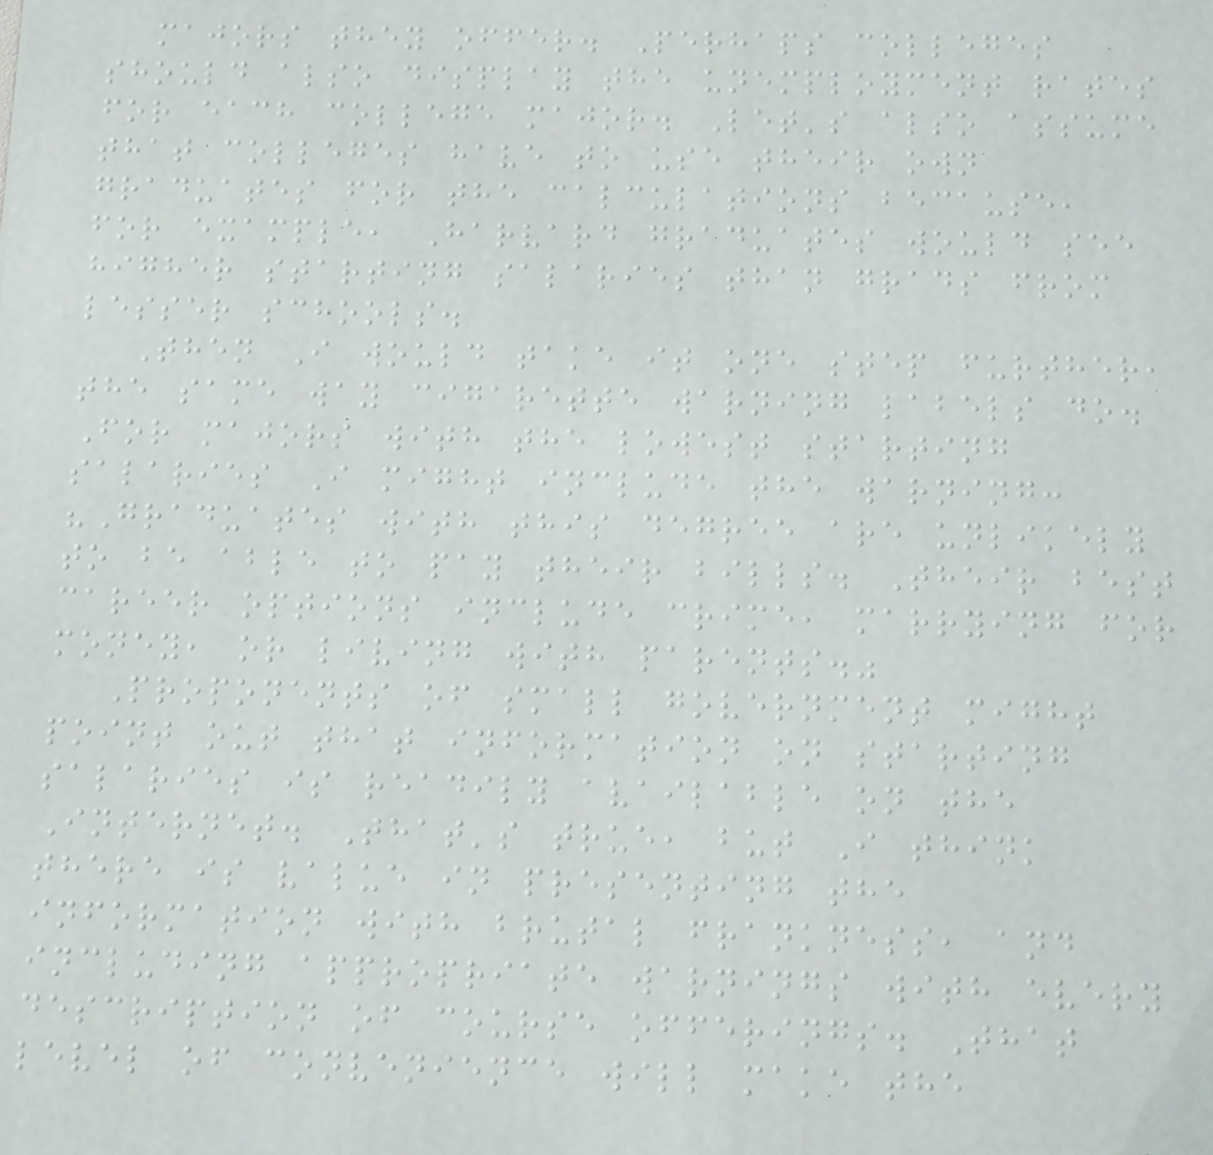majors they offer. Perhaps colleges
should also display the unemployment rates
for each college major. Let's also assume
that colleges have to use their own
graduates for the calculations because,
for example, Harvard graduates would see
higher starting salaries than grads from
lesser schools.
Then I would take it one step further,
the same way cigarette warning labels do.
For majors with the lowest starting
salaries I might include the warning:
"Graduates with this degree are unlikely
to be able to pay their bills. Their best
career options include crime, marrying for
money, or living with parents."
Proponents of small government might
point out that information on starting
salaries is readily available on the
Internet. That's true, but I think
there is value in presenting the
information with brutal frankness, and
including appropriate warnings with every
description of course offerings. That
level of convenience will make the
